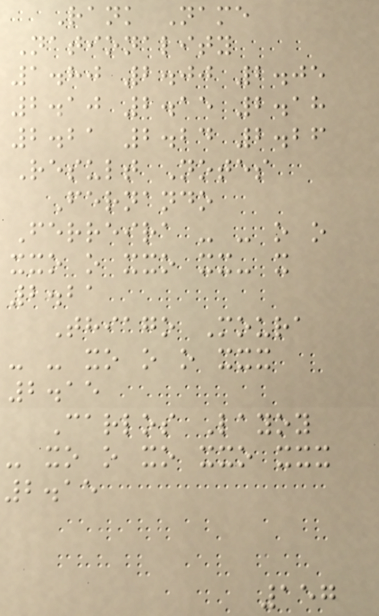Rank Name
Nationality
1.80 2.00 2.05
2.10 2.15 2.18
2.21 2.24 2.26
Result Notes
Fernando
Ferreira - - o o
xxo o xxo xx- x
2.21
Thiago Moura
- - xo o o xxx
2.15
Carlos Layoy
- xo o xo xxo xxx
2.15
157
